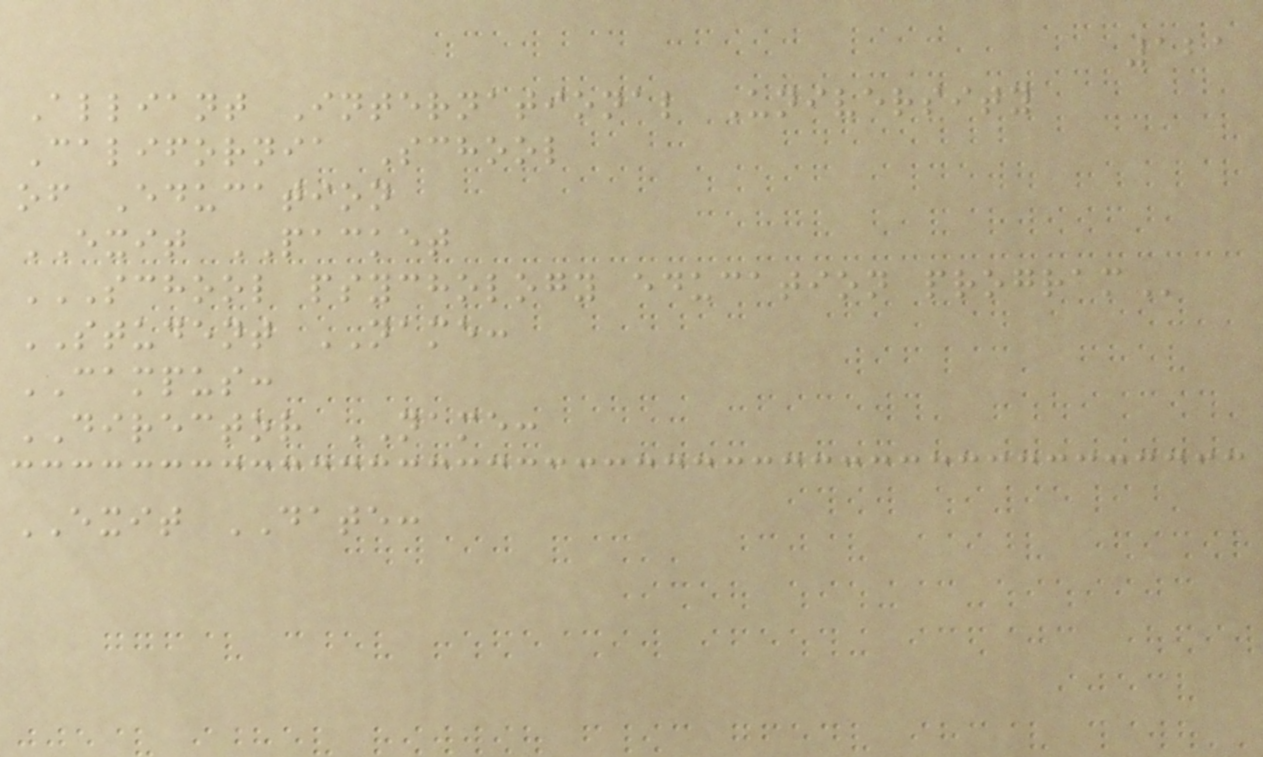121
Alliant International University
California School
of Education
EXIT PACKET
SCHOOL PSYCHOLOGY EDUCATION PROGRAM
STUDENT NAME:
CAMPUS:
DIRECTOR NAME:
EXIT DATE:
